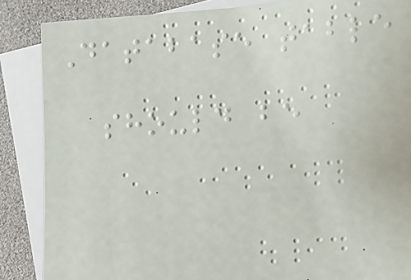Database table
should be
